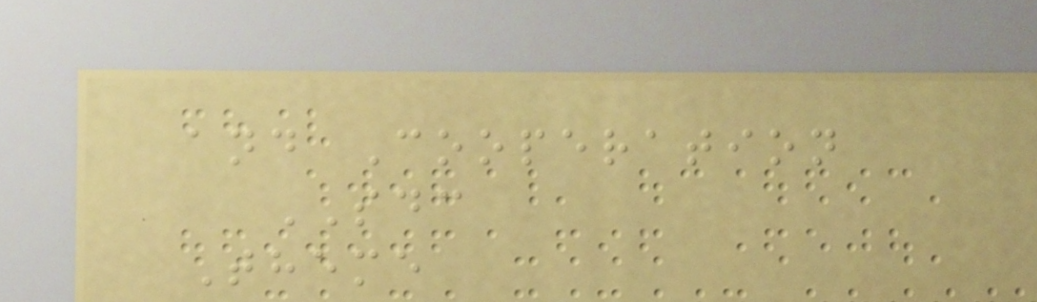and Cooperation
SDC
Theme
